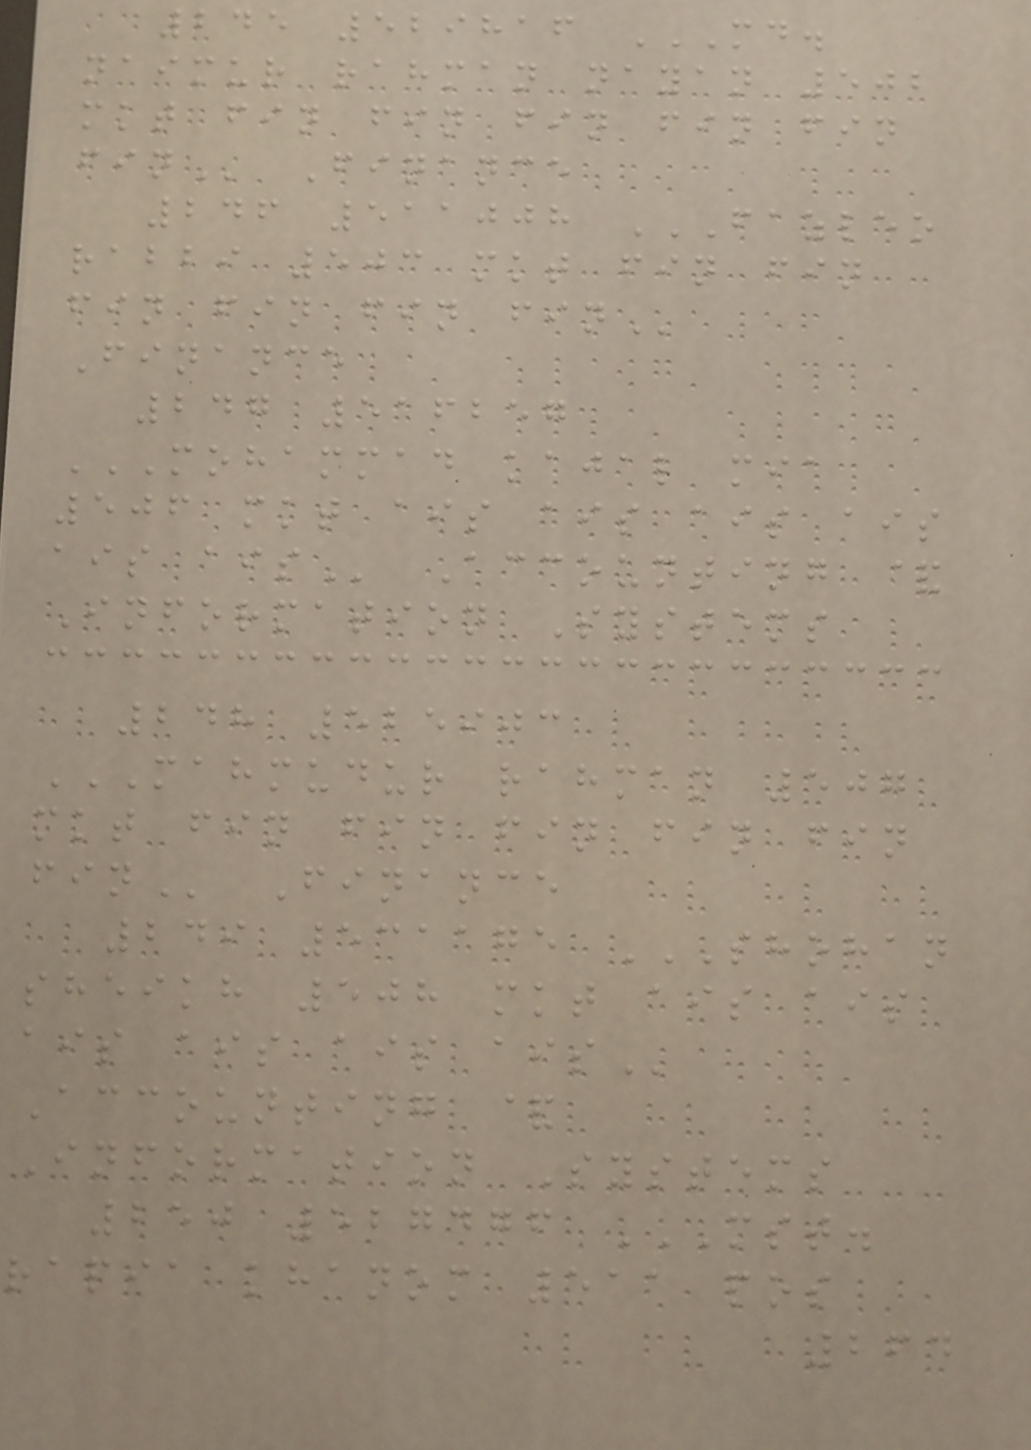245 529816 MD.
NAIMUR RAHMAN NAYAN 502
MKT FIN FIN FIN FIN FIN
FIN Finance
246 511008 FAZLEO
RABBI 503 MKT FIN FIN
FIN FIN FIN FIN
Finance
247 516257
MOHAMMAD KAJAL MIA
506 MKT AIS AIS AIS AIS
AIS AIS Accounting &
Information Systems
248 525903
MAHMUDUR RAHMAN 507
MKT FIN FIN FIN FIN FIN
FIN Finance
249 531175 SHOHAN
SHEIKH 508 MKT AIS AIS
AIS AIS AIS AIS
Accounting &
Information Systems
250 527476 MST.
RAPIA KHANOM 511 POS
264
